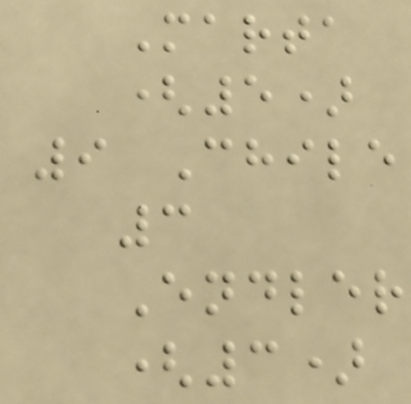Marta
(5)
9 Chile
3
Endler
(3)
